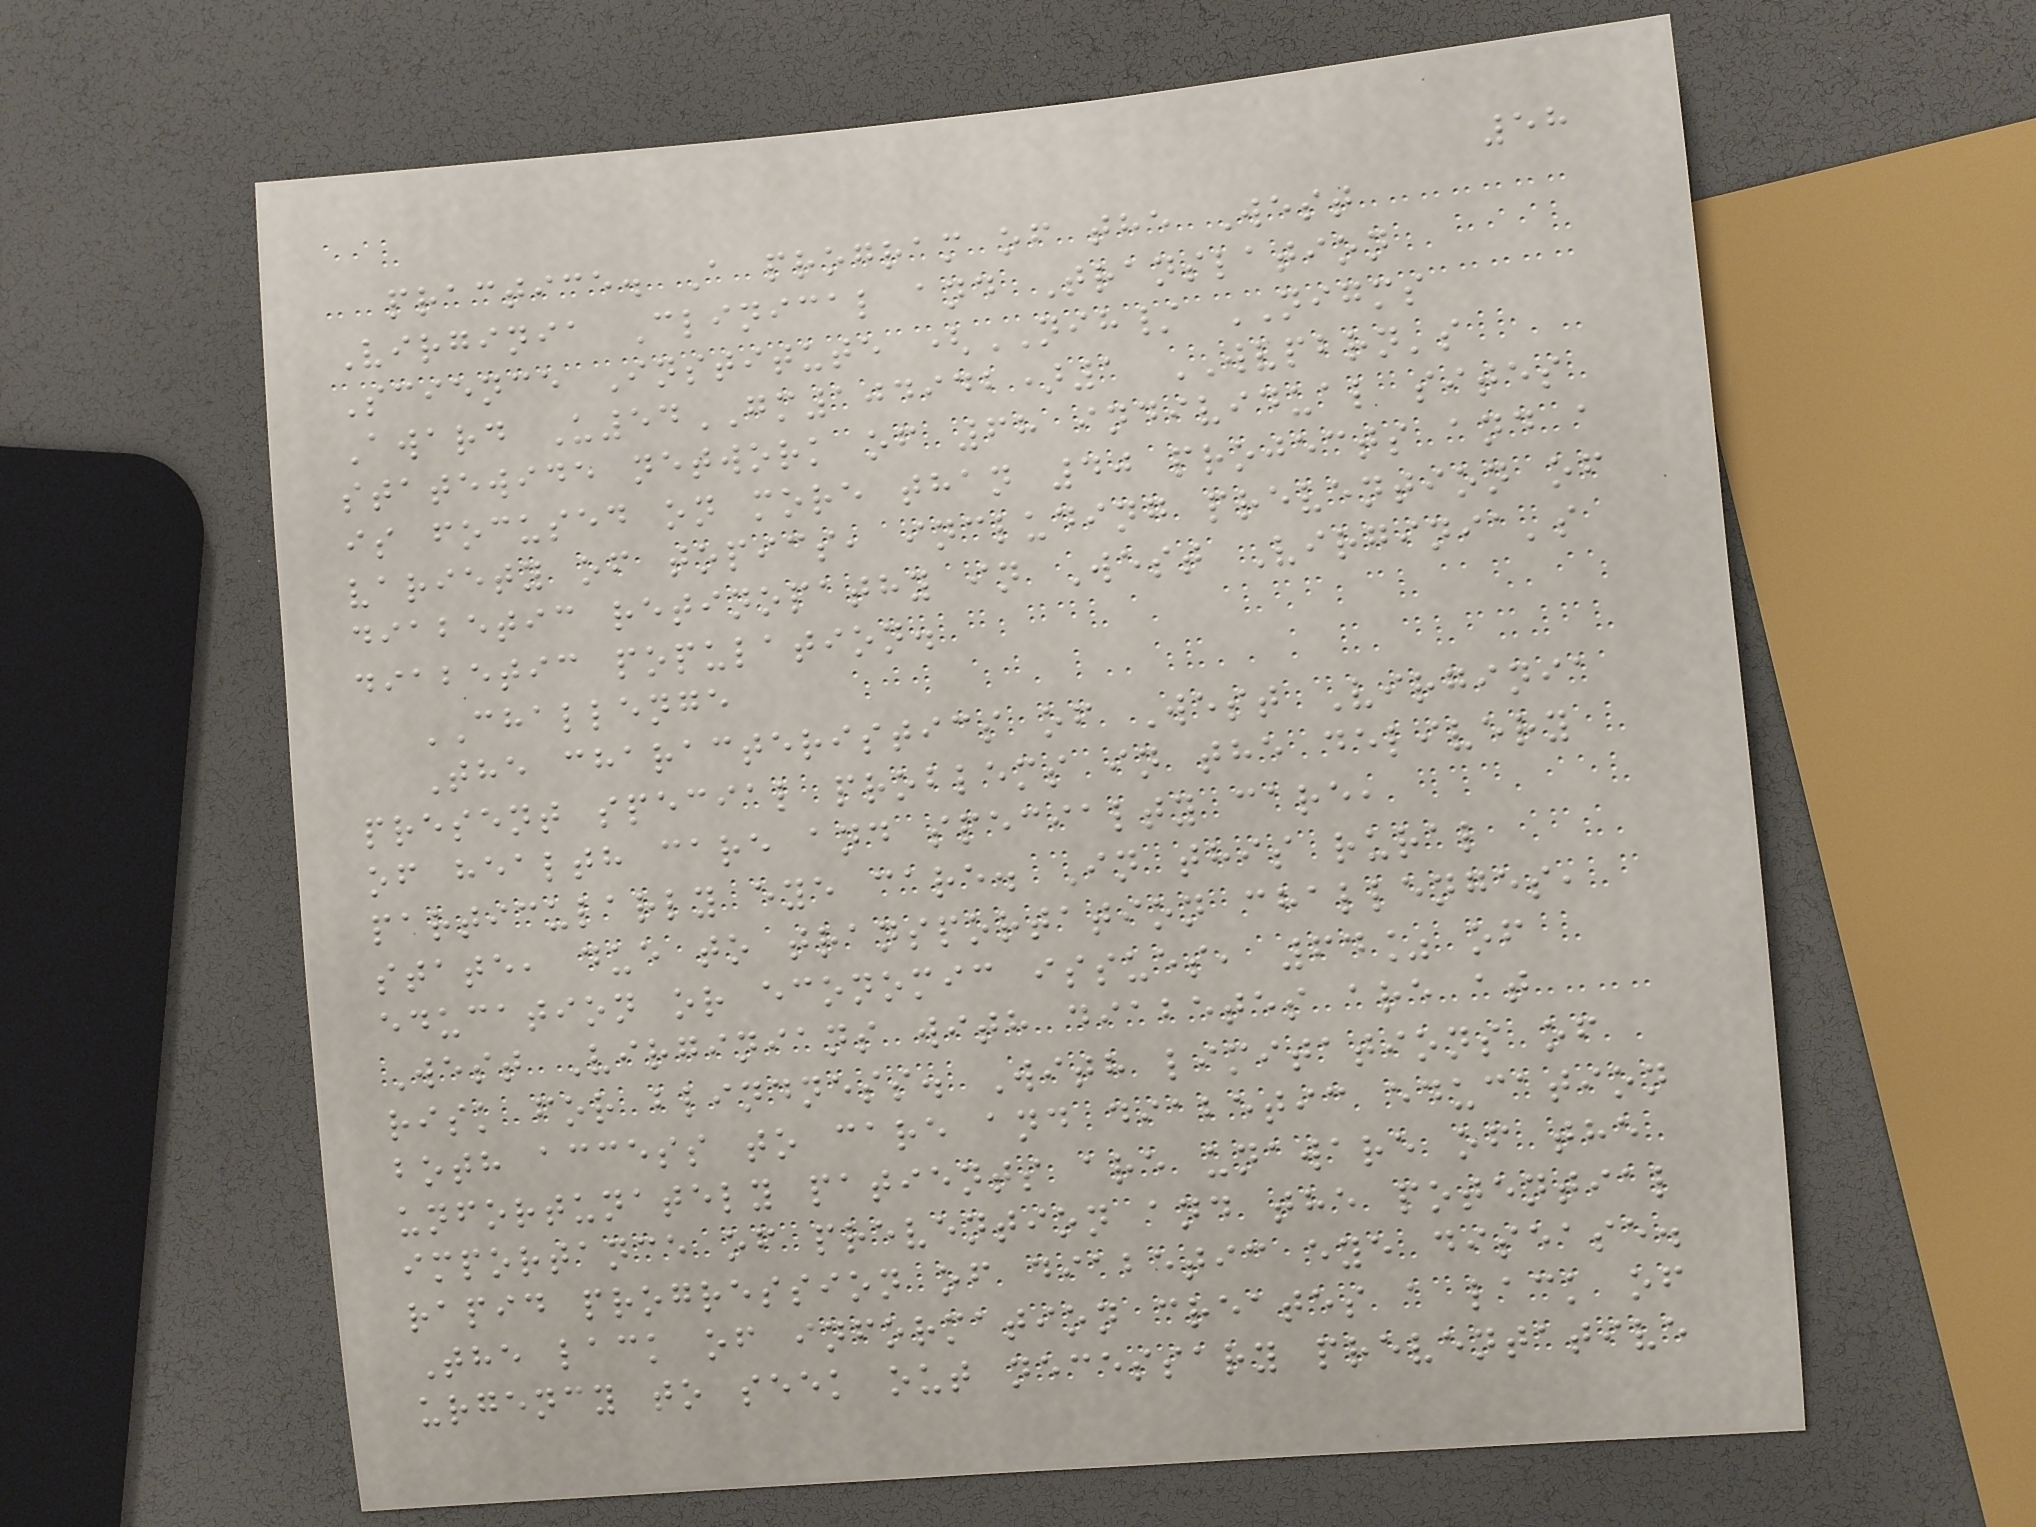58
practice. A program of the West
Virginia Clinical and Translation
Science Institute (NIH/ NIGMS
Award U54GM104942)1 WVPBRN's
statewide network of 68 individual sites
is focused on more than 40 projects and a
variety of topics, including prevention of
diabetic retinopathy in West Virginia's
diabetic population.
CHALLENGE
The characteristics of West Virginia
present special problems in the delivery
of health care and specialty care,
particularly eye care. In this rural
state, due to transportation challenges,
education or economic issues, 64% of
West Virginians with diabetes are at
risk for blindness. With limitations of
both access to care and diabetic education
unfortunately patients are unaware of the
importance of prevention and the potential
rapid progression of diabetic eye disease.
The lack of information creates a lack of
urgency to seek out necessary preventative
